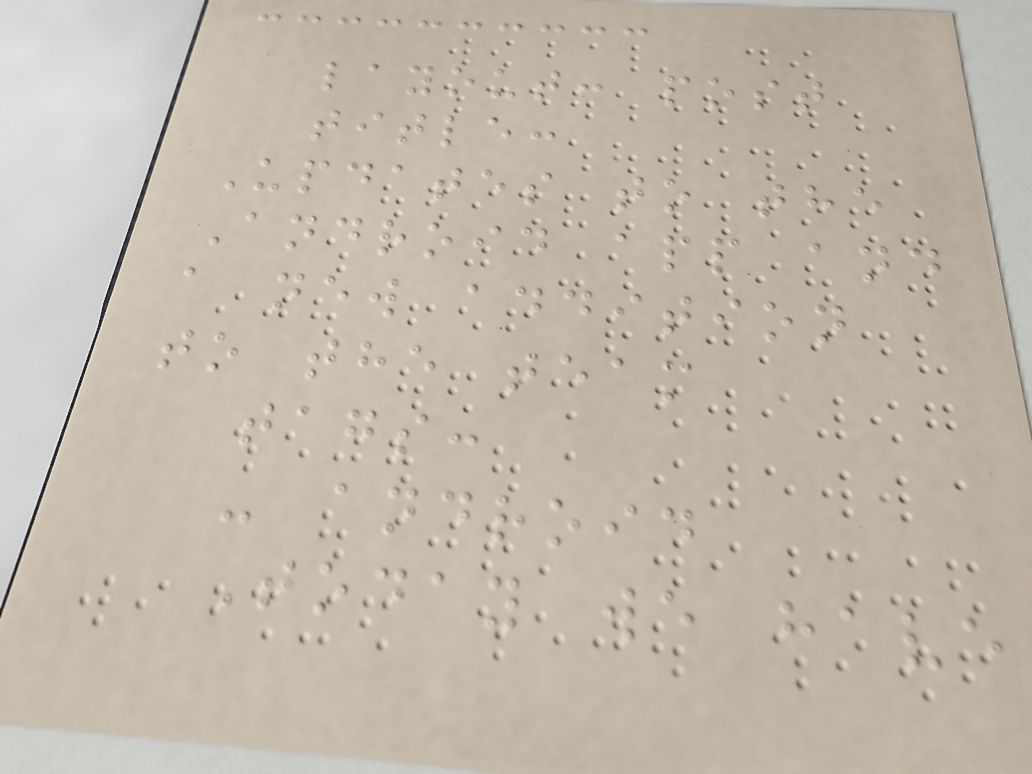layout: post
title:
Updates to the
Android app and
a new addition
to the team
tags:
- android
Today we have
